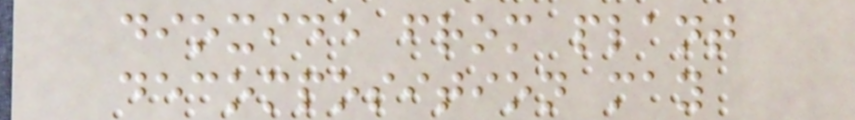dioxide from plant
decomposition may
